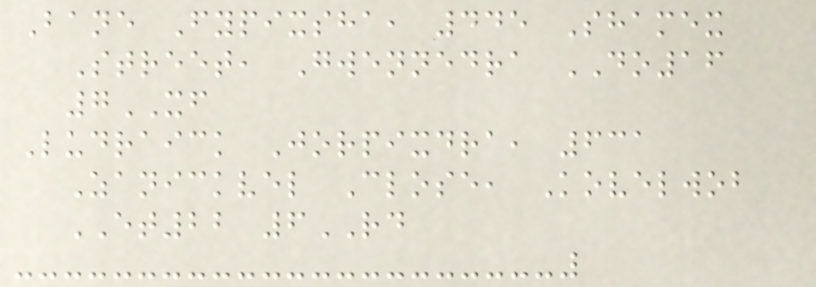Bane Fypixsha, 445 Shamex
Street, Gwennedra DO16
7XF
Ludraick Jorpixdra, 631
Zanickvel Close, Kovelwob
ET22 6RD
